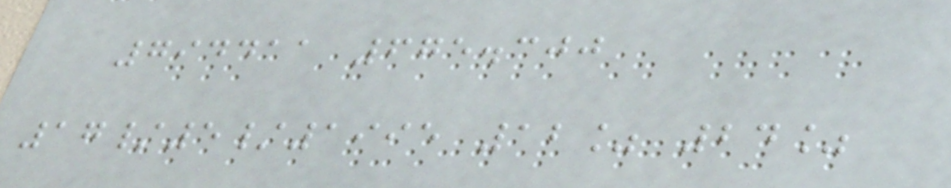794411 675.300
17/5/1995 12% 24%
